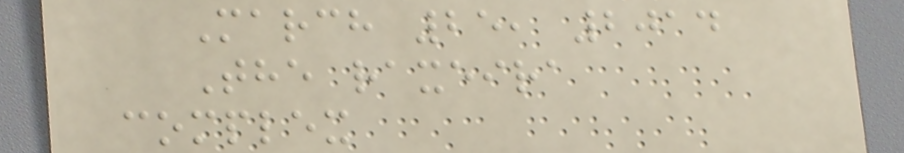March 25, 2014
The raxeira
complex
